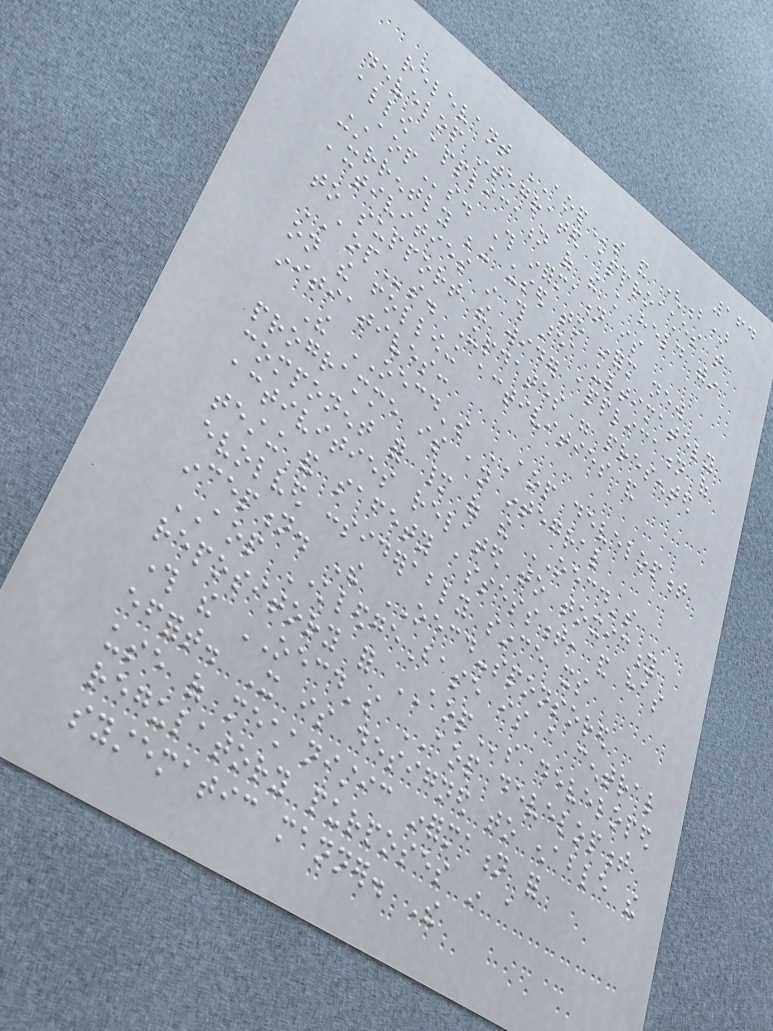164
relevant AOPs and (b)
develop integrated approaches that
allow application of the knowledge held within
AOPs. This information is
currently being used to inform new
activities in this area ultimately
to support the wider application of
AOPs. Updates were presented
on the following activities and
initiatives:
The OECD's AOP development
programme is an integral
component for many of the OECD's
activities related to toxicity
testing and safety assessment, and has
evolved considerably since its
inception. The OECD-sponsored
AOP KnowledgeBase is a central
repository for AOPs developed
through the OECD's AOP development
effort. It is designed to enable the
use of mechanistic information for
regulatory purposes in a
systematic manner. The
